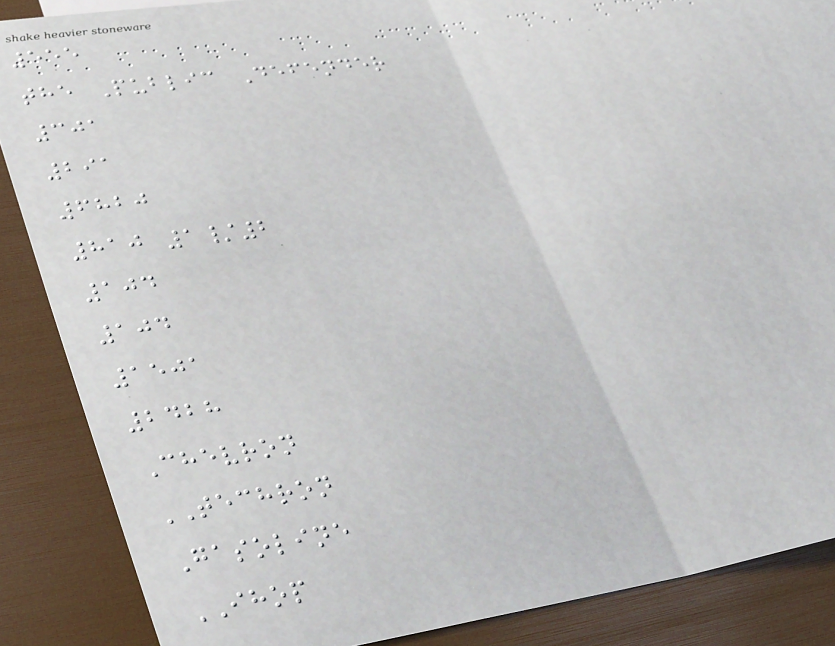555
the Public Defender
301
291
6820
810 1/2
104
104
1501
2428
Chevron
TECHRON
Gasoline
IHOP
